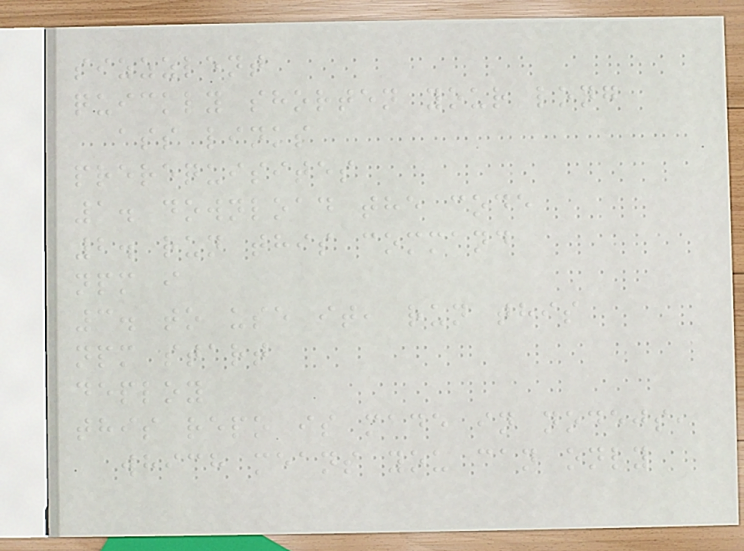sizzzlent
quickly shorten your long
ass links
prerequisites
1. download the code
2. run this command
npm i
3. to use it, run this
npm start
deploy
this repo is made in nodejs,
which means you can only
